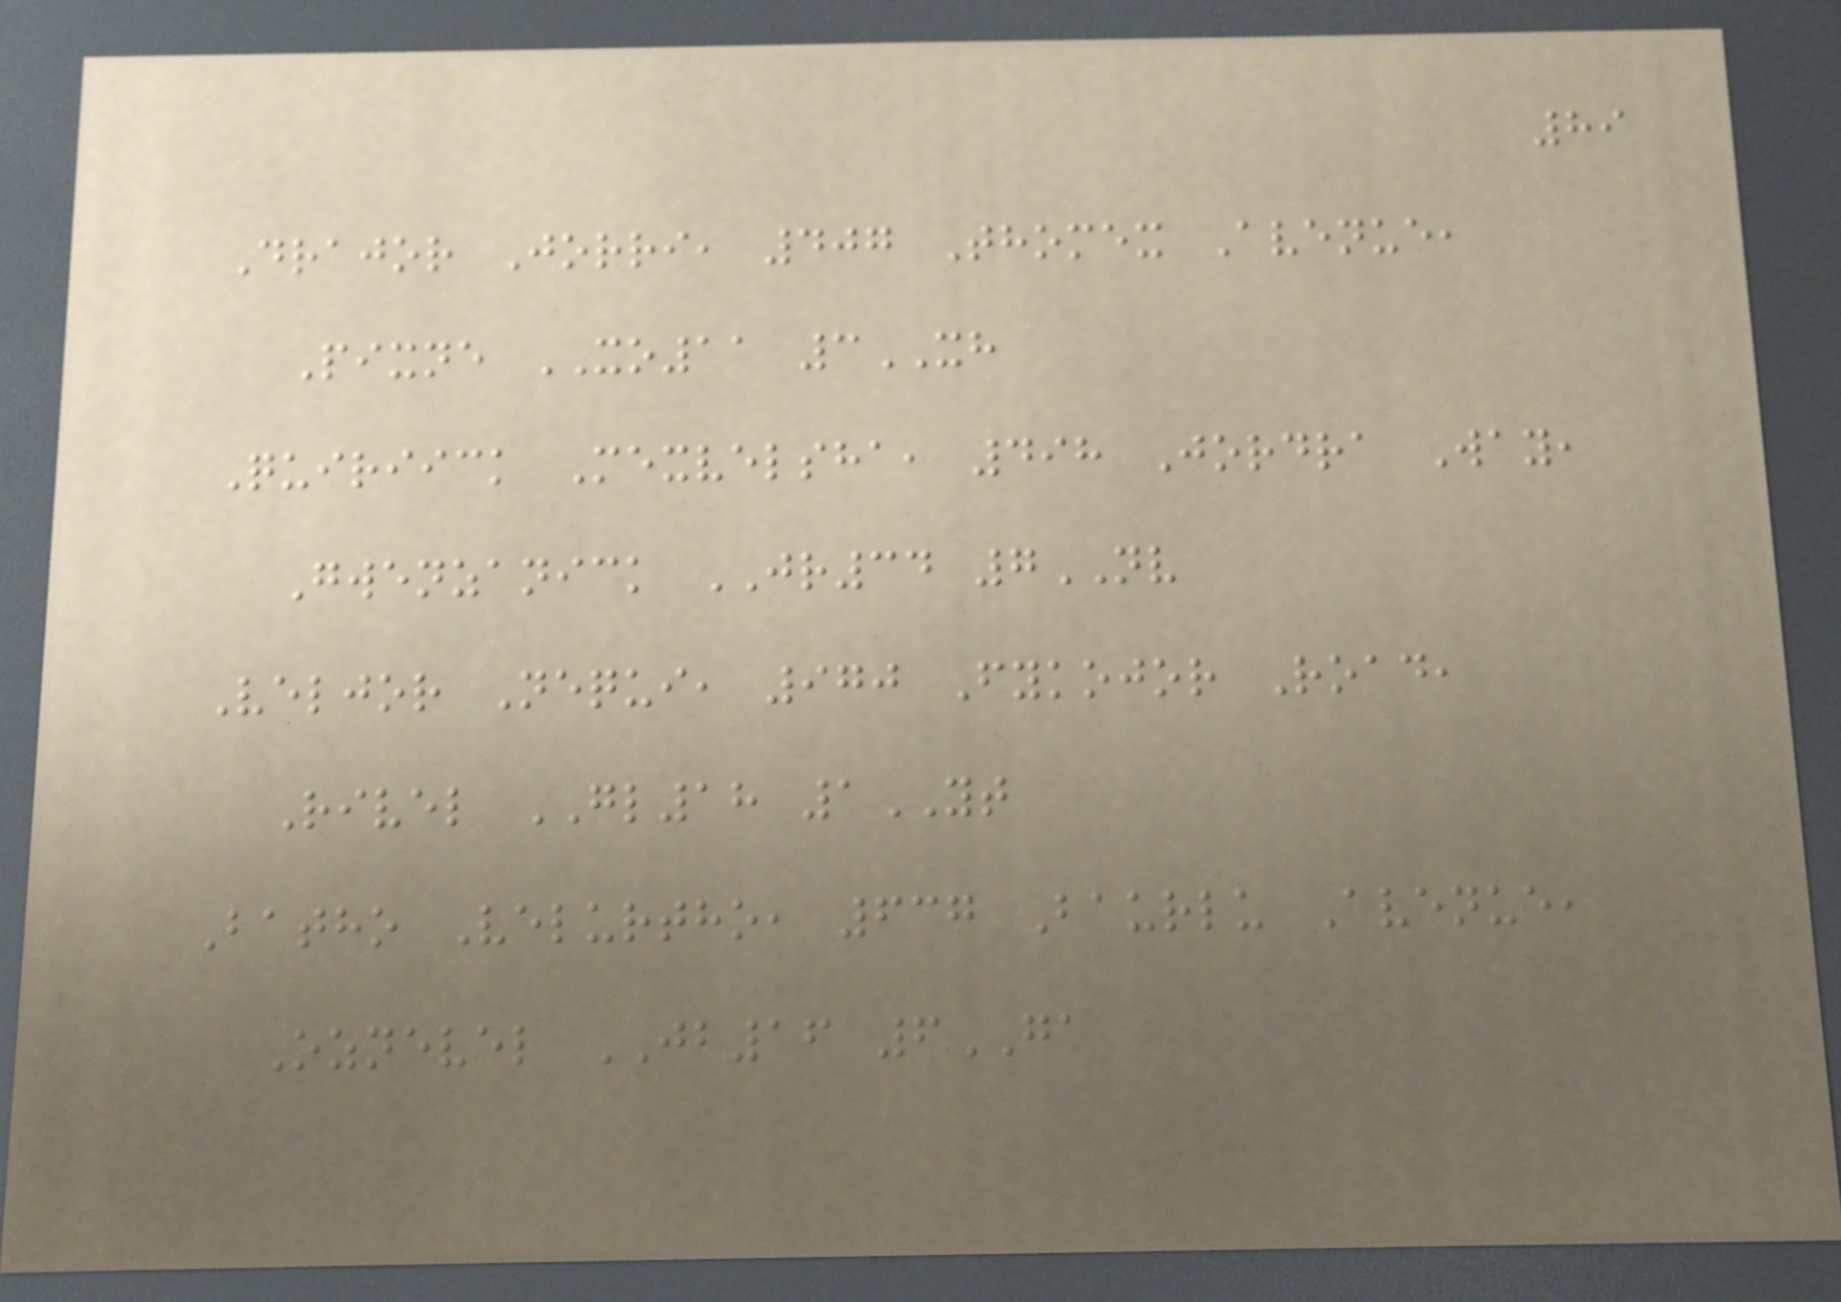89
Drajor Jorri, 407 Thomex Avenue,
Pixne XO11 3XH
Quiriick Mexvelsha, 498 Jordra Way,
Gwenzanick JR34 7NV
Veljor Nequi, 970 Fykojor Road,
Rivel GL18 1YT
Batho Velurtho, 637 Baurlu Avenue,
Oznevel JB16 6GA
